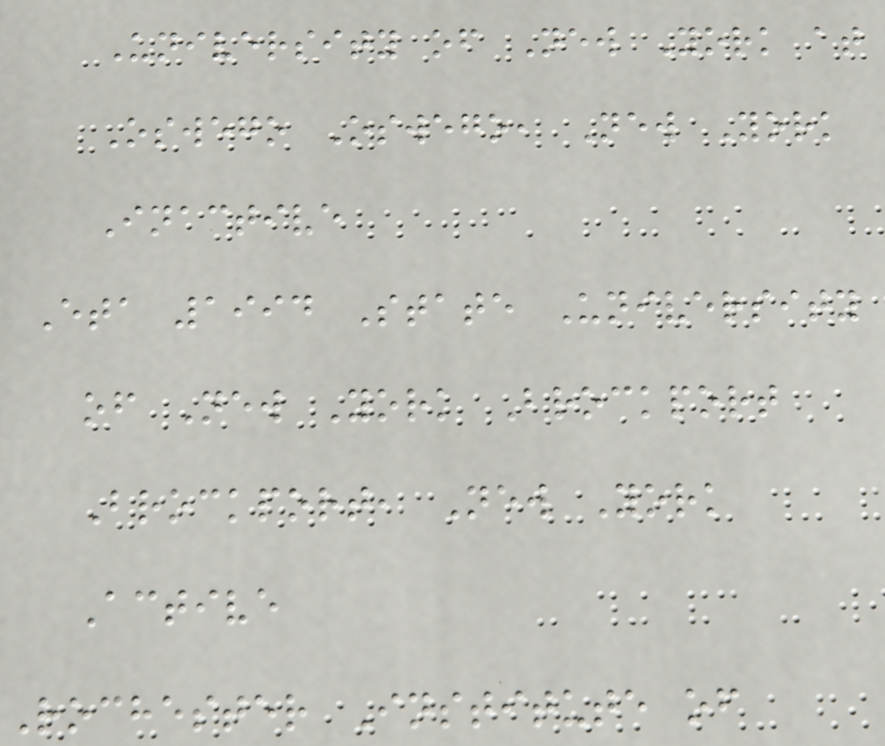University of New York at
Oswego Oswego, New York
Inactive
Eta 1994 State University
of New York Brockport
Brockport, New York
Active
Rochester Institute of
